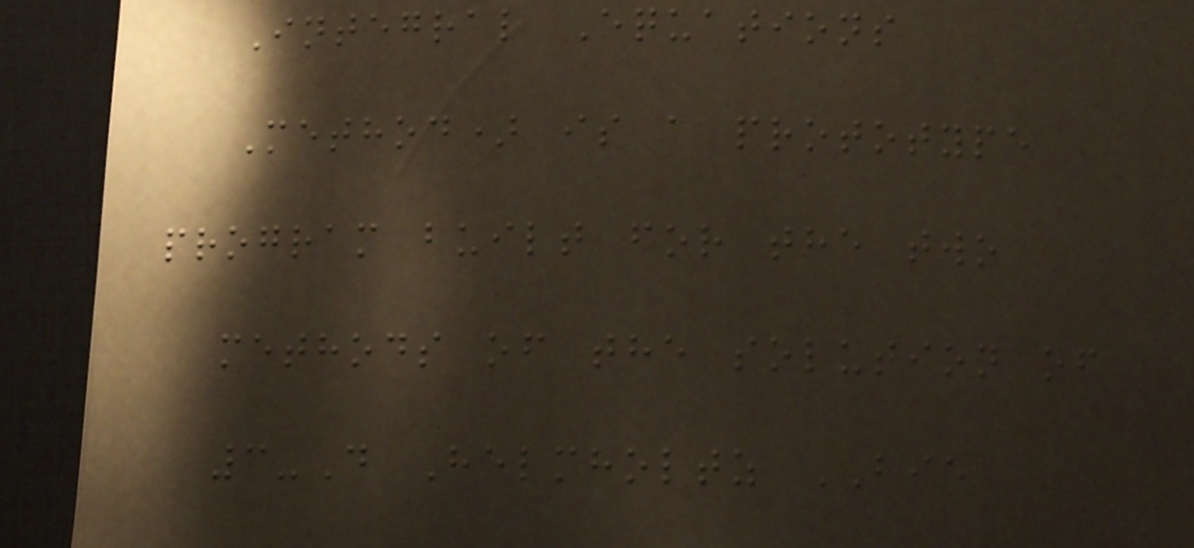Integral Equations
Method) is a prototype
program built for the two
methods of the solution of
3-D Helmholtz BIE
